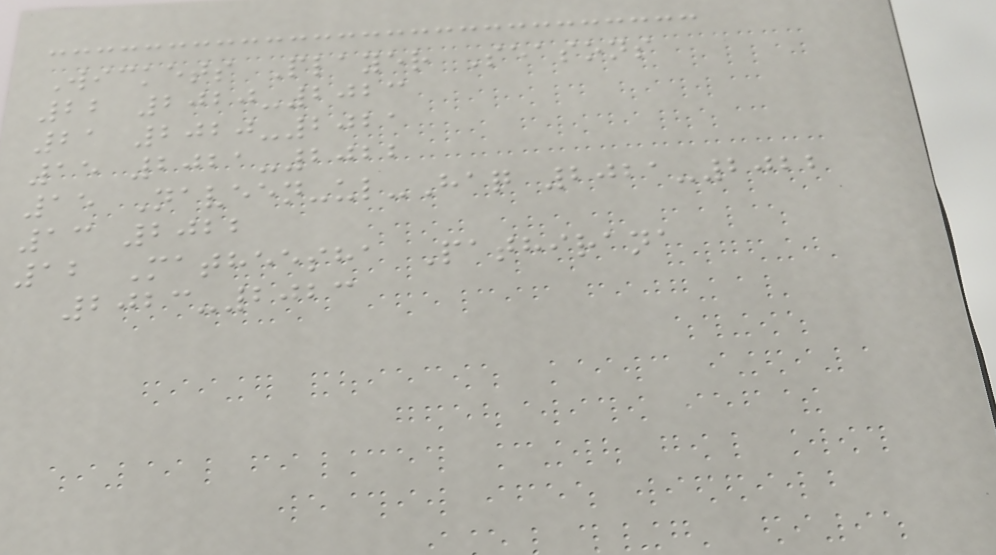Wickets Player Seasons
22 2020-2023
21 2020-2021
15 2021-2022
15 Naveen-ul-Haq 2021-2022
13 2022
12 Matheesha Pathirana
2023-2023
